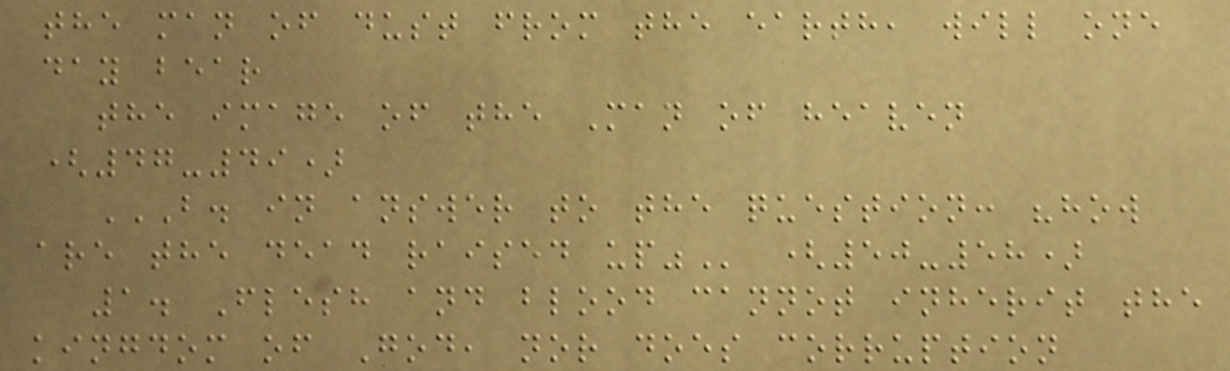the man of dust from the earth, will one
day bear
the image of the Man of heaven
(47-49)
B. IN ANSWER TO THE QUESTION: "HOW
ARE THE DEAD RAISED UP" (50-58)
1. Flesh and blood cannot inherit the
kingdom of God, nor does corruption
